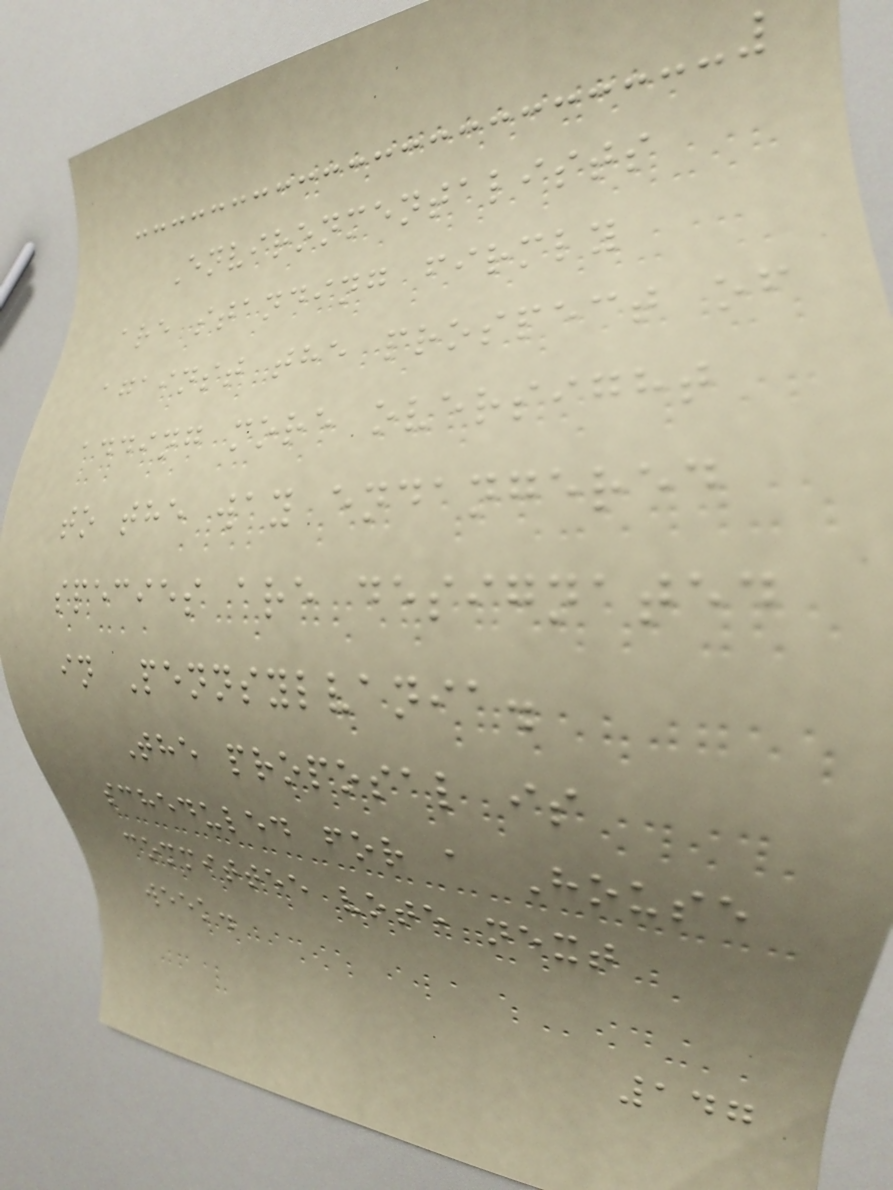Environmentalists
are standing firmly
against the prospect of
adding more oversight
to the way endangered
species are designated
in Pennsylvania.
The proposal is
scheduled for a House
committee vote next
week.
147
